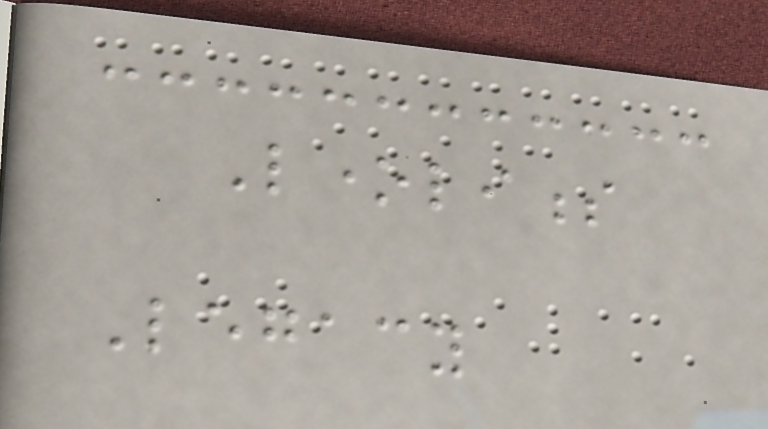Loneliness
Legacy
